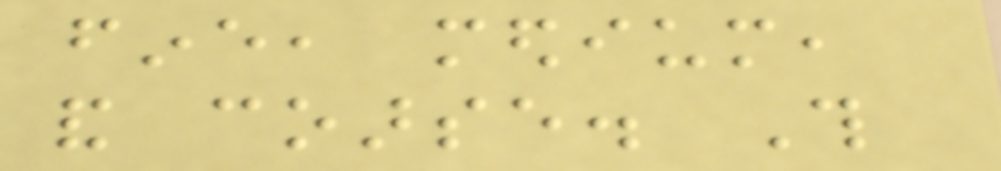fine, medium,
and coarse. This
